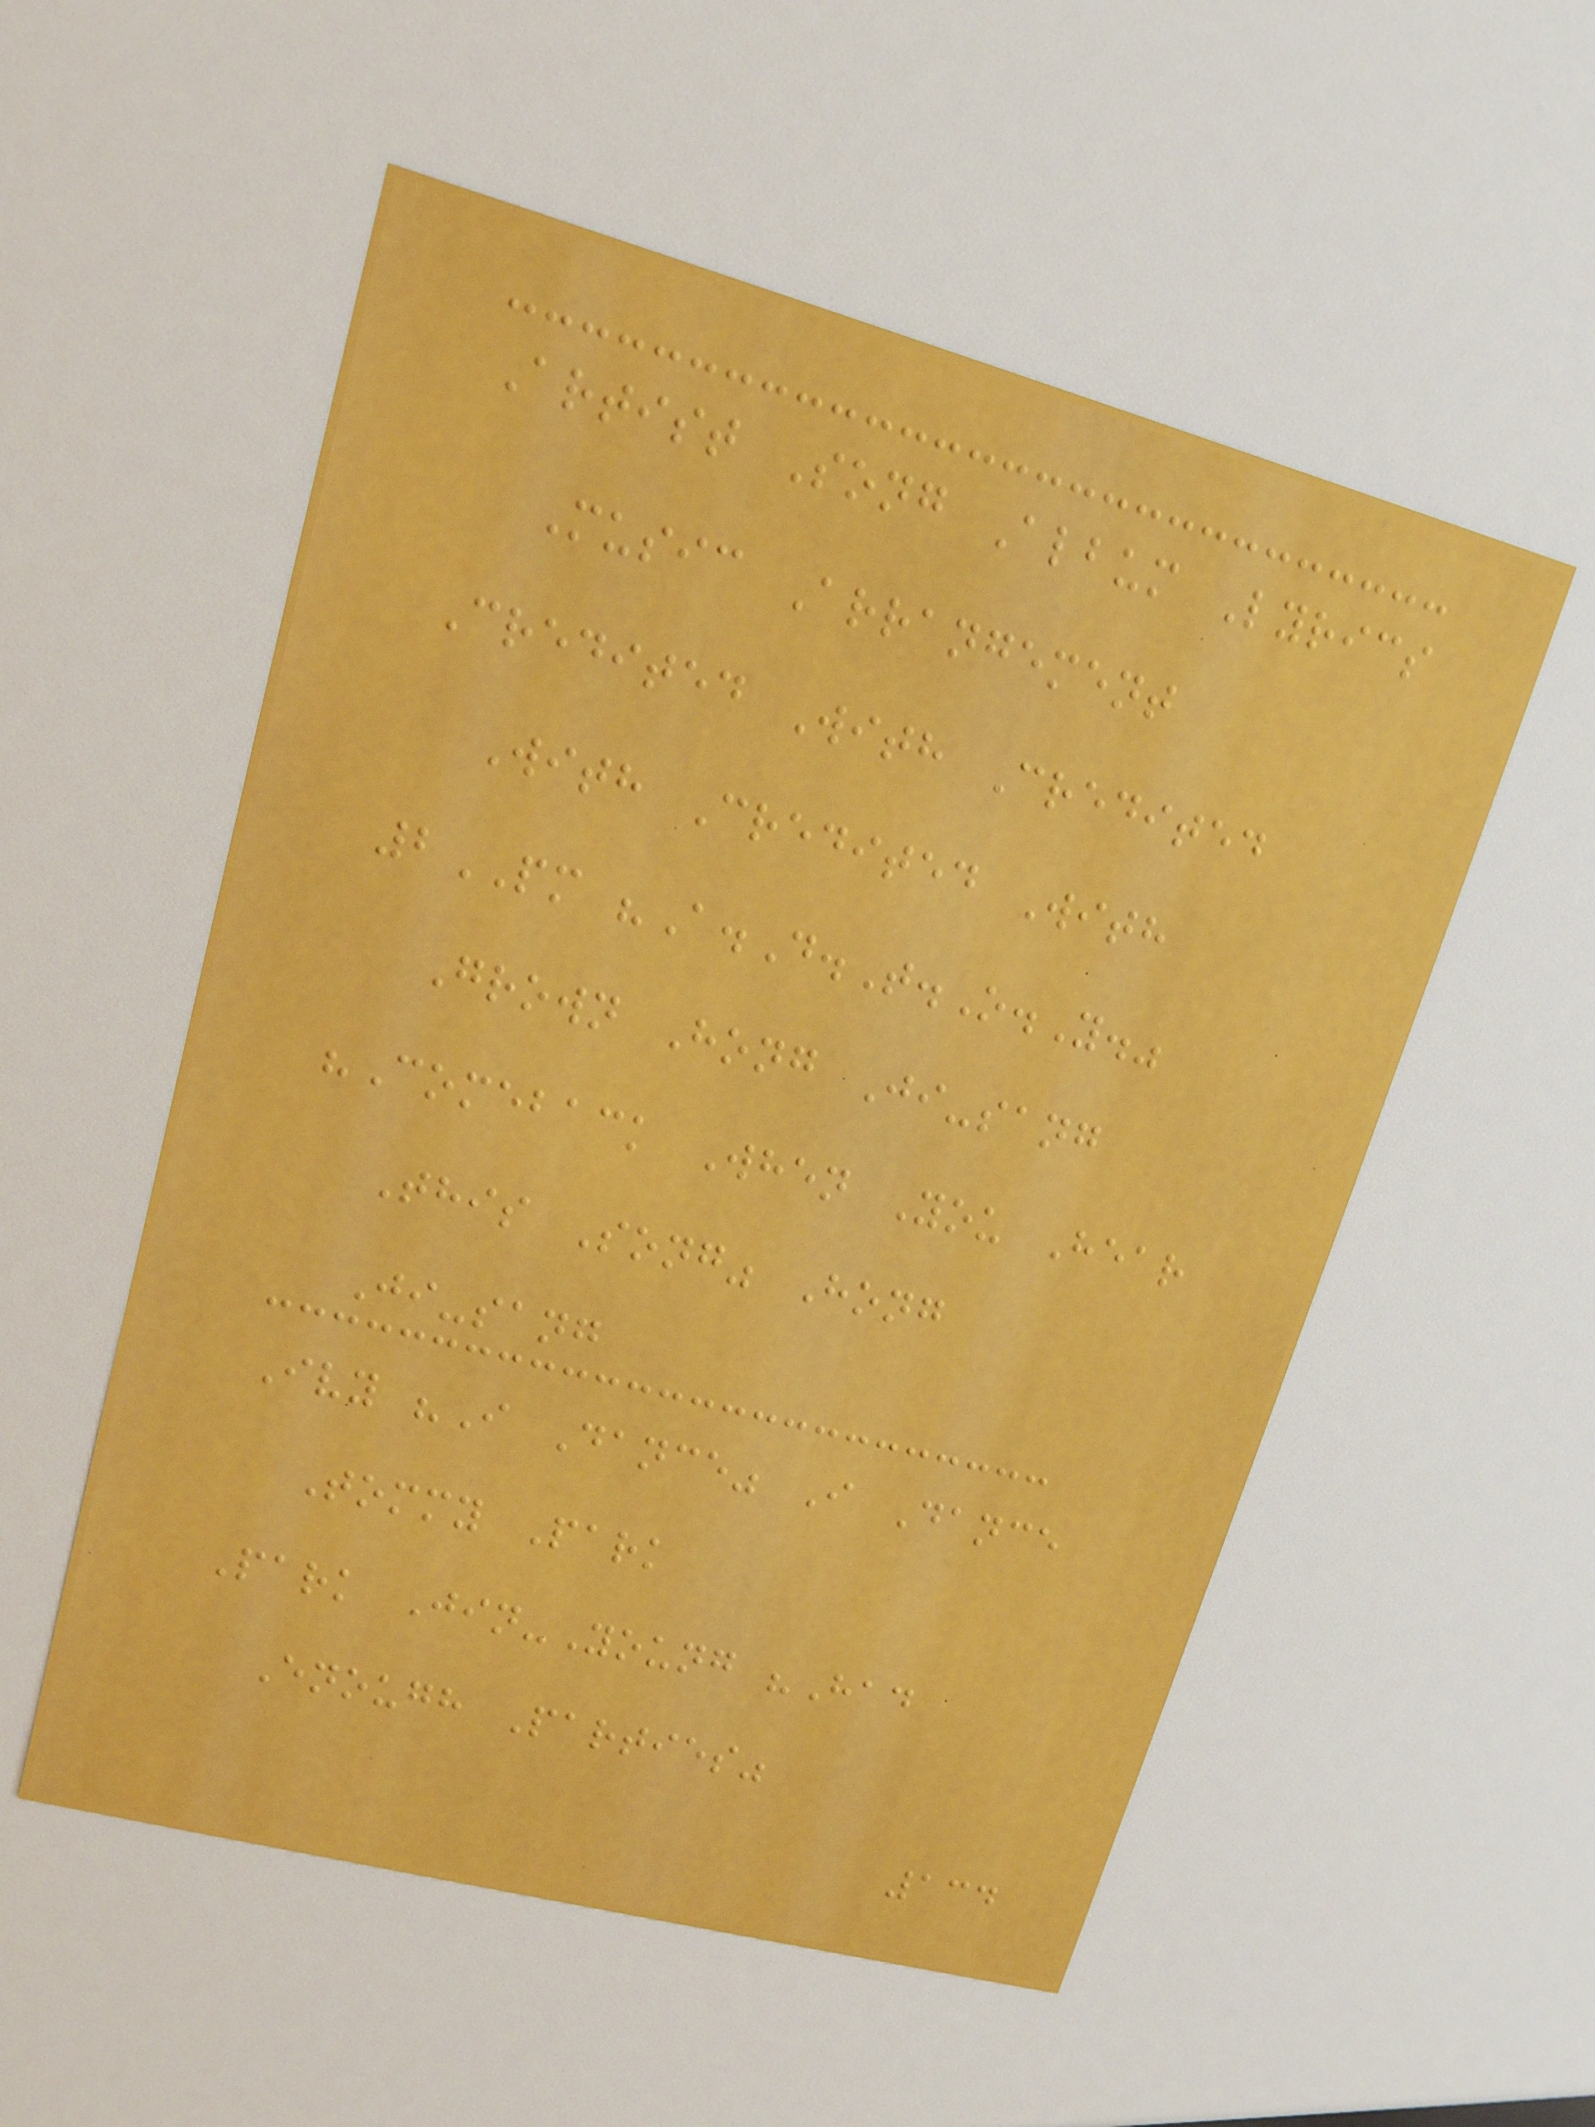Artist Song Album Lyrics
Music Arrangement
Credited With Credited
With Credited With
2PM "A.D.T.O.Y."
Grown Hong Ji-sang
"Comeback When You Hear
This Song" Hong
Ji-sang
Ivy "I Dance" I Dance
Tommy Park
Park Jin-Young "Had
Enough Parties"
134
